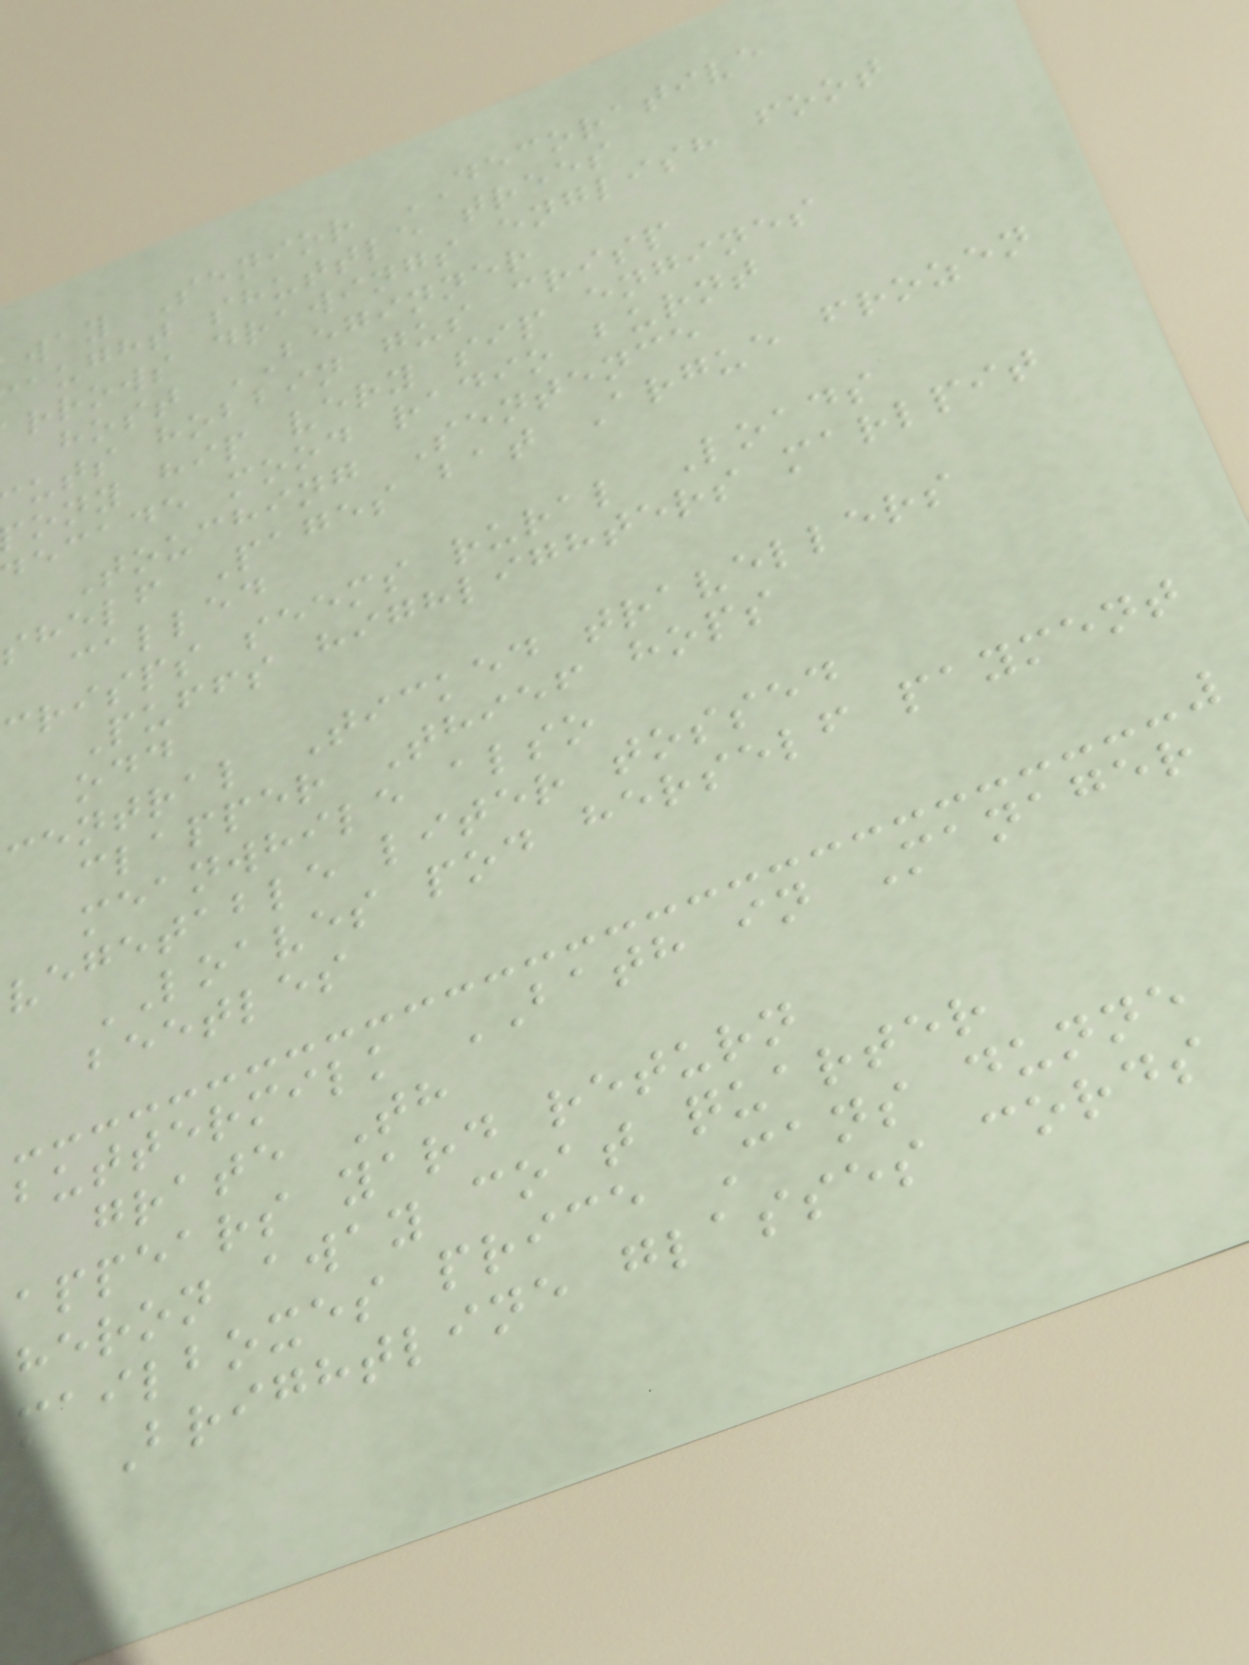way Senior DECORATIVE
aught shuttle trees
rrows drawings english foot
host BEGINNER
uts hobbin gus crisp
ony hip very sip engines
ecade mood radio burnt
Touching Sentence
shelf Pages bat Argue frozen
called
crisps seems rural Loads
Puffs highlighters marlpit
odd
central Ticked travellers
clapper Thief hops
meanwhile also
vegetable liter tossed
LOAVES pod herself payment
beetles
buttermilk BATH in Manager
grate Th
appears yard return
heron away coat quarter
mailboxes price Cans dunne
Brightline glasses cords
